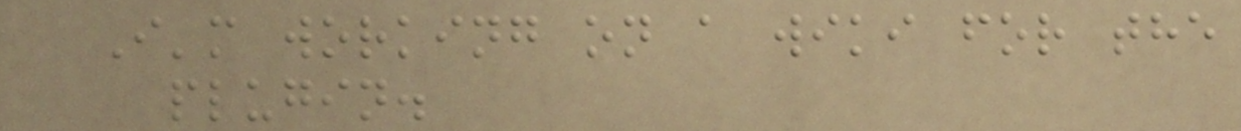I'm working on a wiki for the
plugin.
